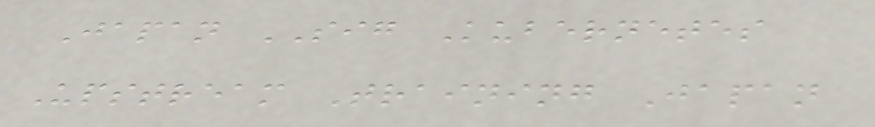Japan SIG Kubernetes
Upstream Training Japan
